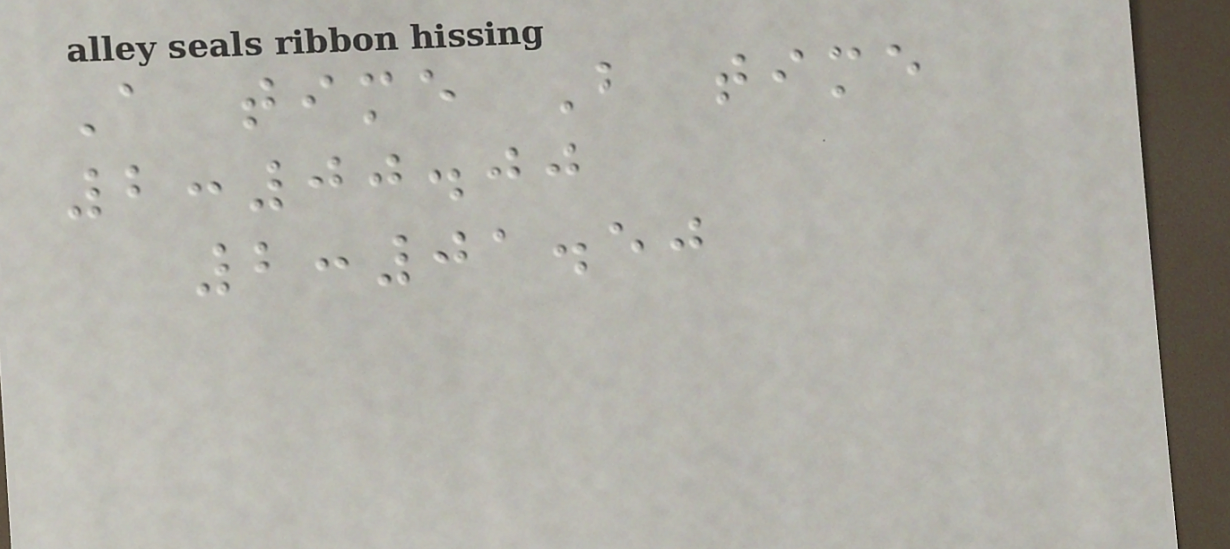A time B time
2:00.00
2:01.50
